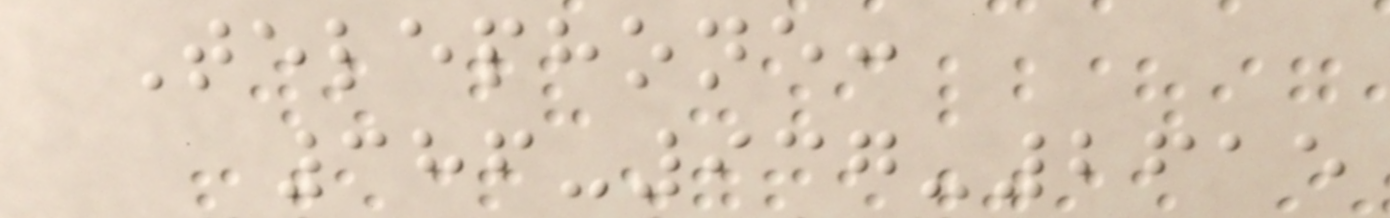Telephone:
386-937-2615
